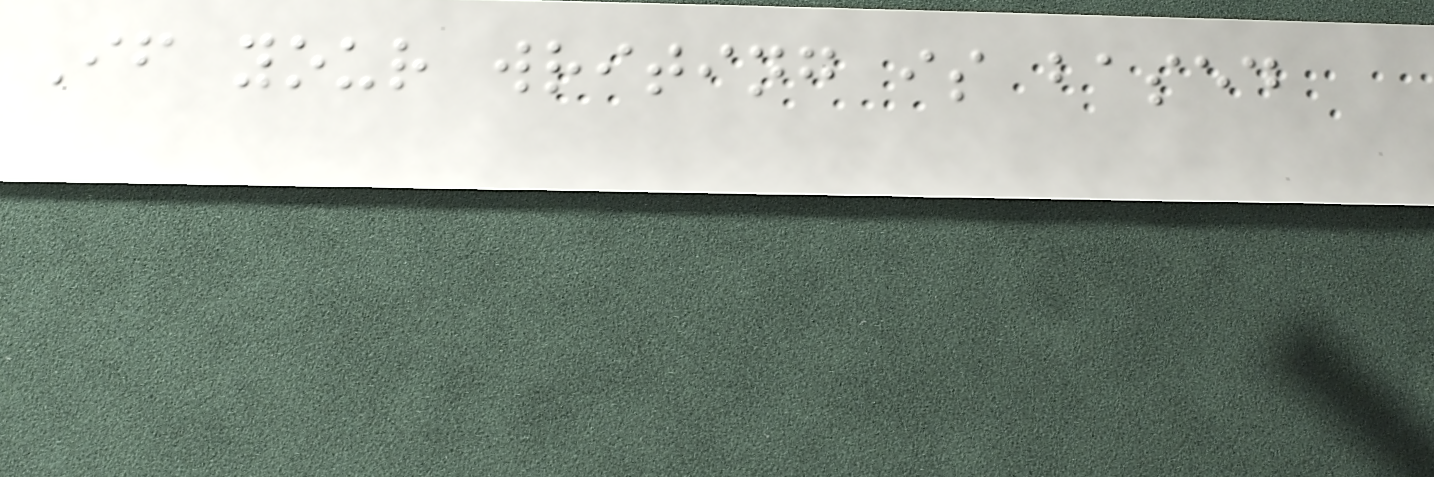If your writing is based
